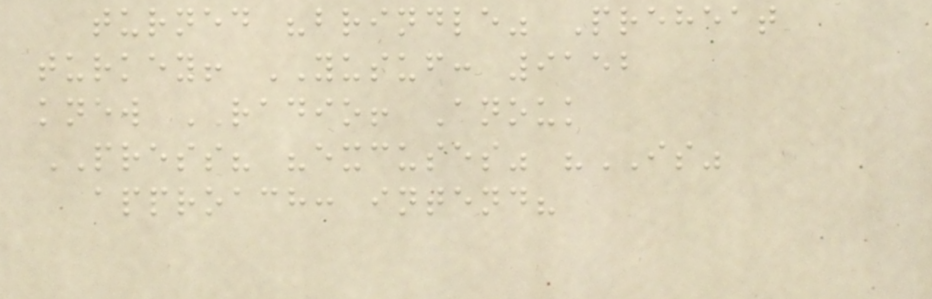turned "brindle" Preheat
turkey! YUSUF: 9152
knew RADIO! Anouk
PRESS? "excuses" "IS"
approach: intend?
